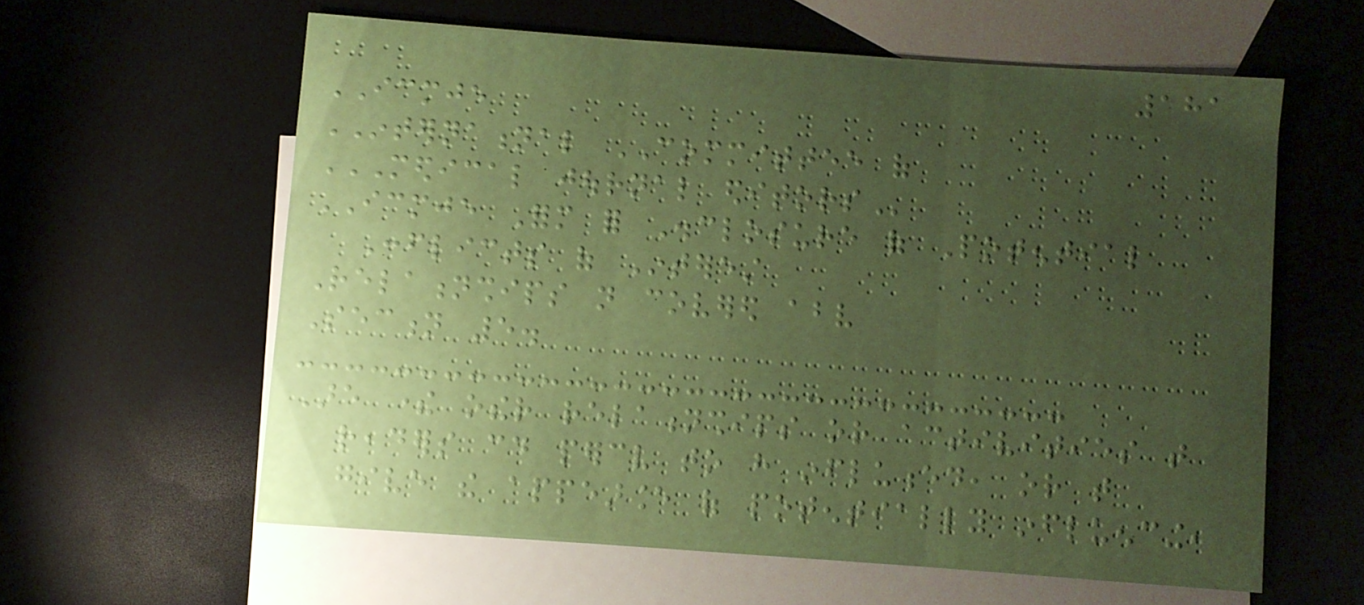181
ICMJE
INTERNATIONAL COMMITTEE of
MEDICAL JOURNAL EDITORS
ICMJE Form for Disclosure of Potential
Conflicts of Interest
Relationships not covered above
Section 5.
Are there other relationships or activities that
readers could perceive to have influenced, or that
give the appearance of potentially influencing,
